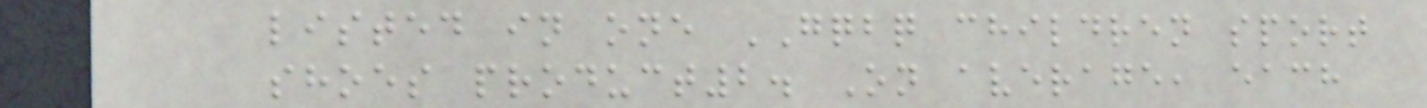listed in one GQBQ children sport
shoes product2. On average, each
